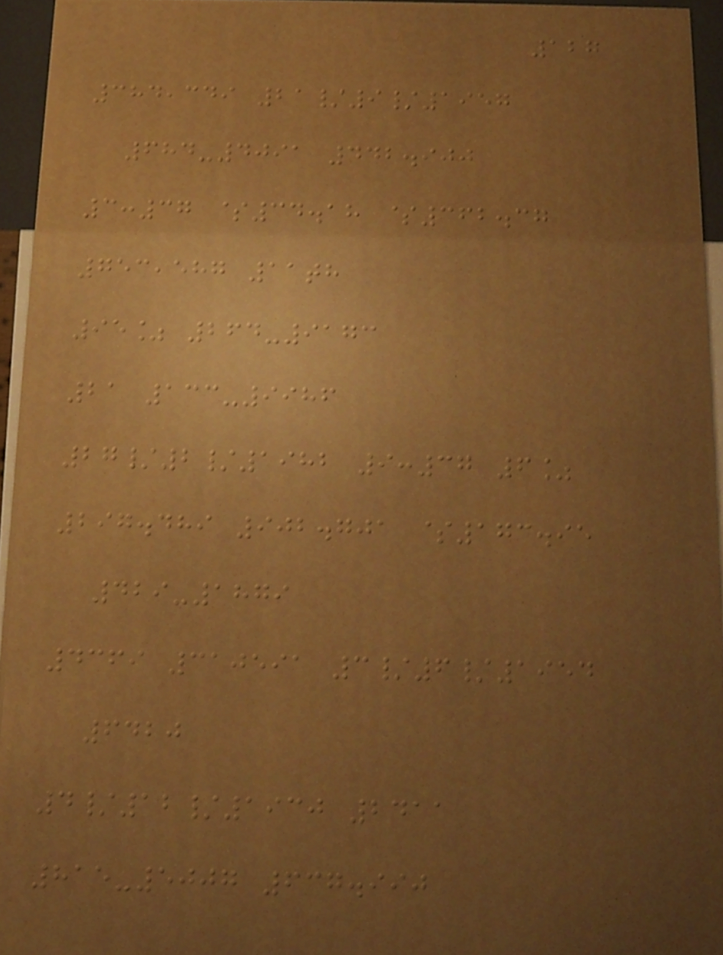127
384,349 21/9/1957
684-4091 442.900
3:37 $34.18 $362.37
753,587 11th
95% 264-9173
21 133-9986
27/2/1982 9:37 6%
297.489 902.701 $173.95
429-1879
4369 310591 3/6/1954
6420
4/12/1930 2411
815-5007 637.990
